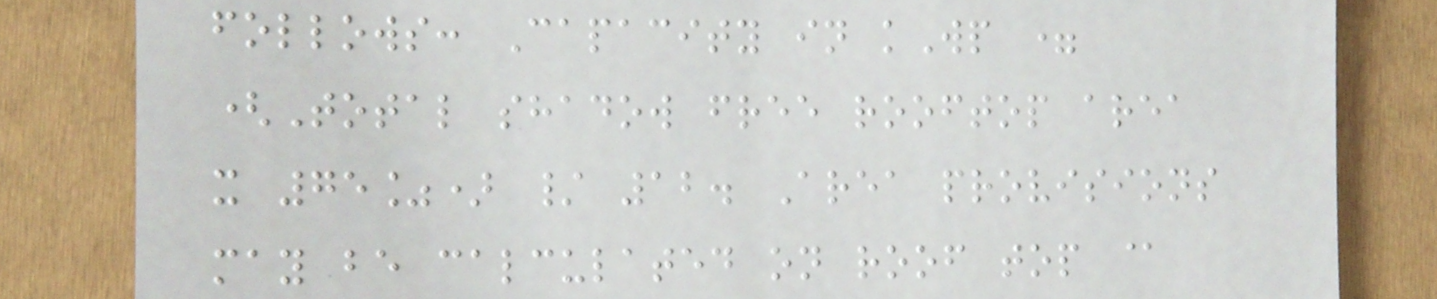follows: Capacity in kWp =
(Total shadow free rooftop area
x 75%) / 12. Area provisions
may be calculated on roof top @
